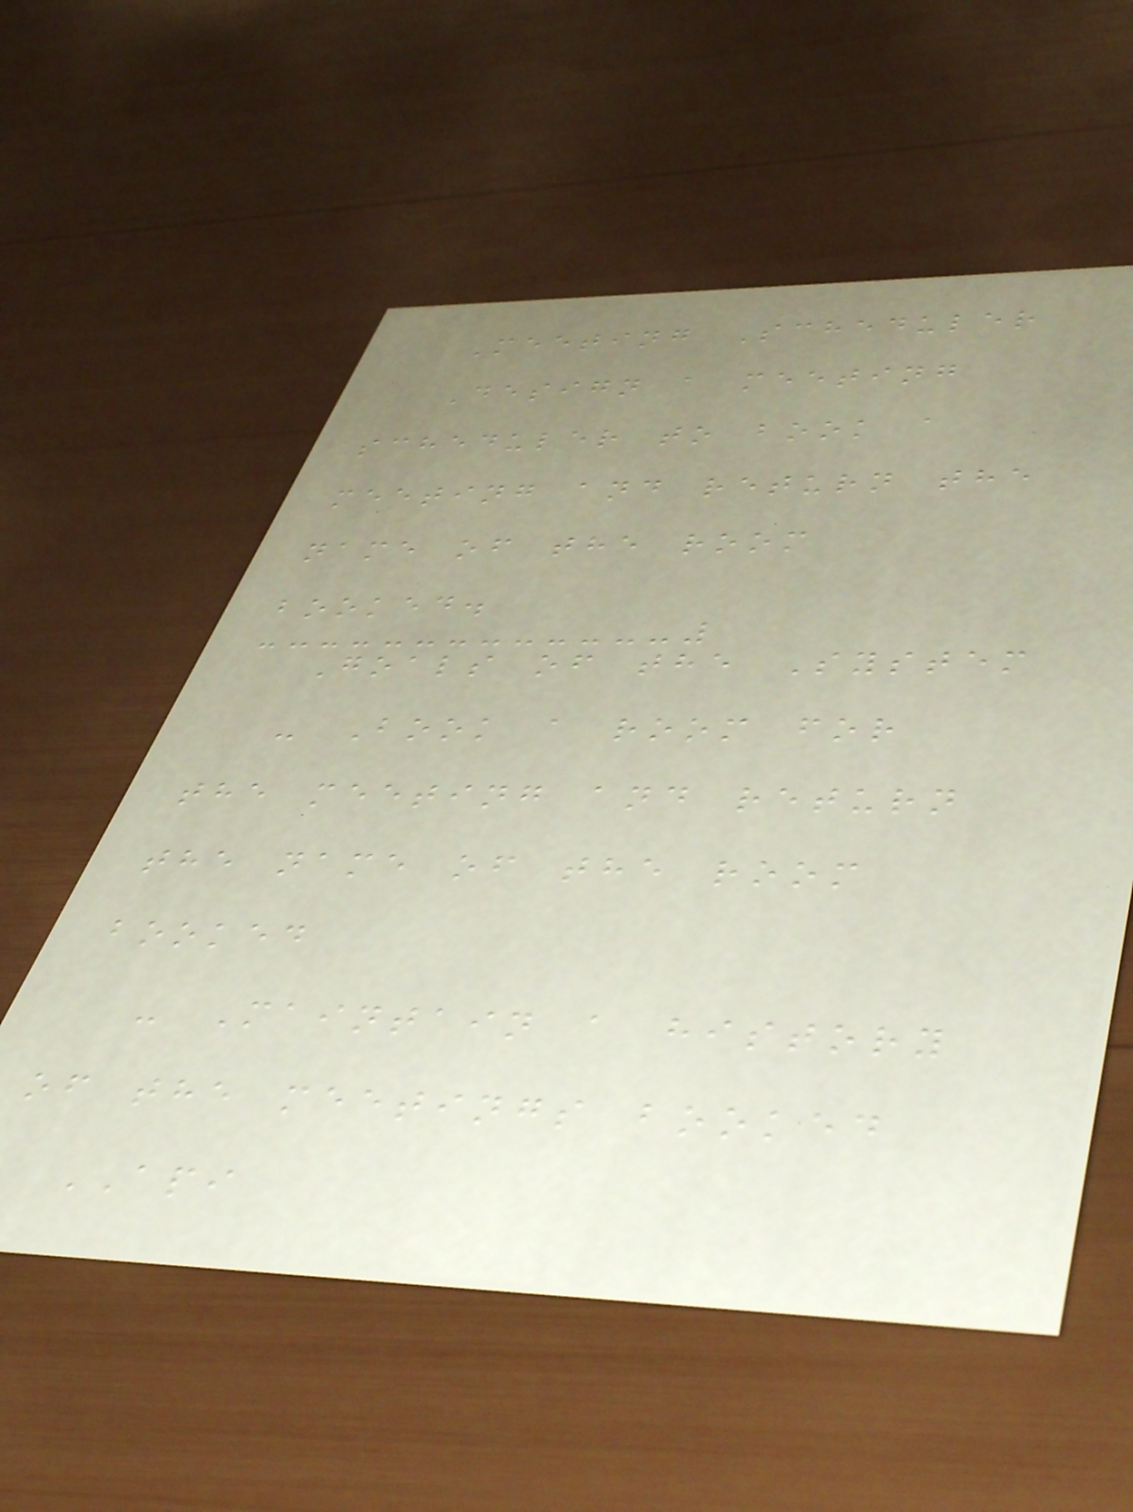Meeting Scheduler
Design a meeting
scheduler to book a
meeting and return the
name of the room
booked.
Goals of the System
- Book a room for
the meeting and return
the name of the room
booked
- Maintain a history
of the meetings booked
API
